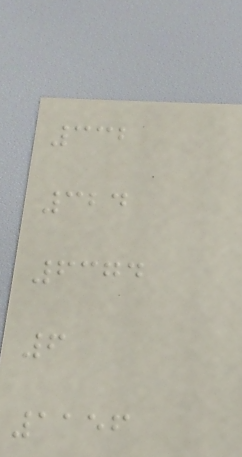332
324
6374
6
1156
